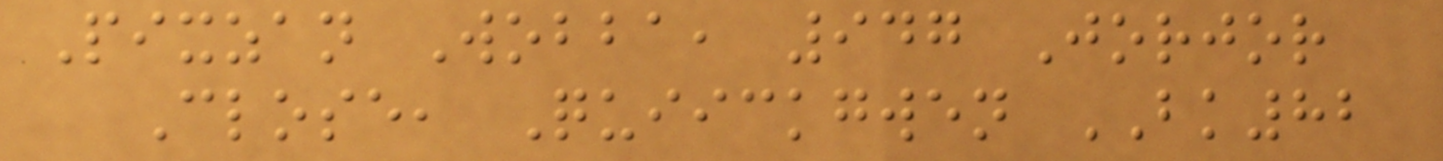Pixzan Wobba, 947 Jorjor
Close, Quiickgwen BK82
